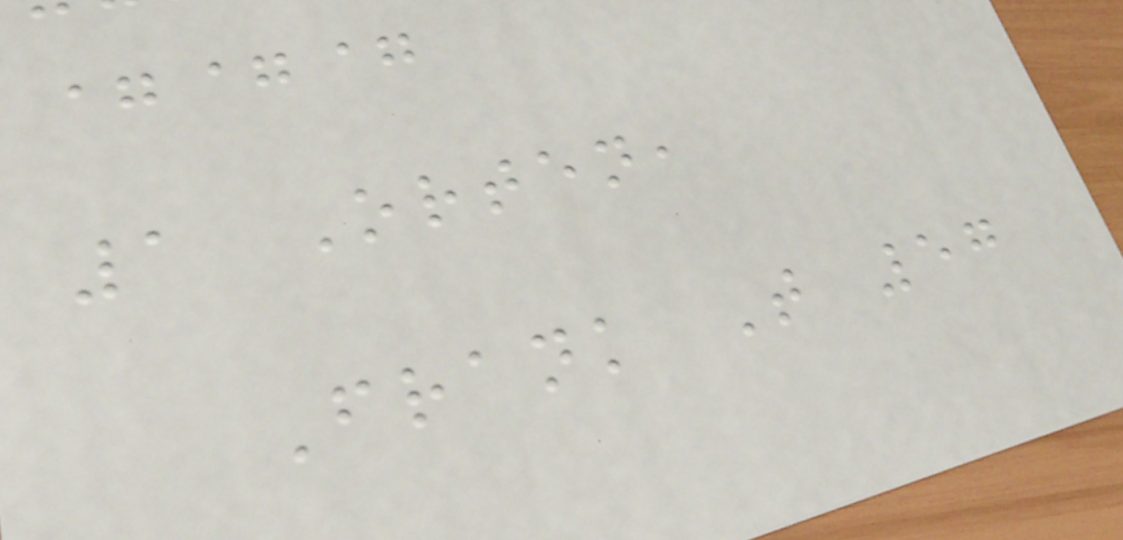===
1 Orten,
Frank T 57
